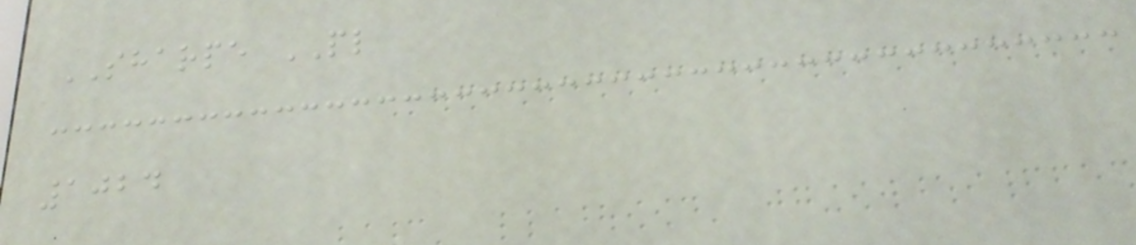SHARPE PL
1024
